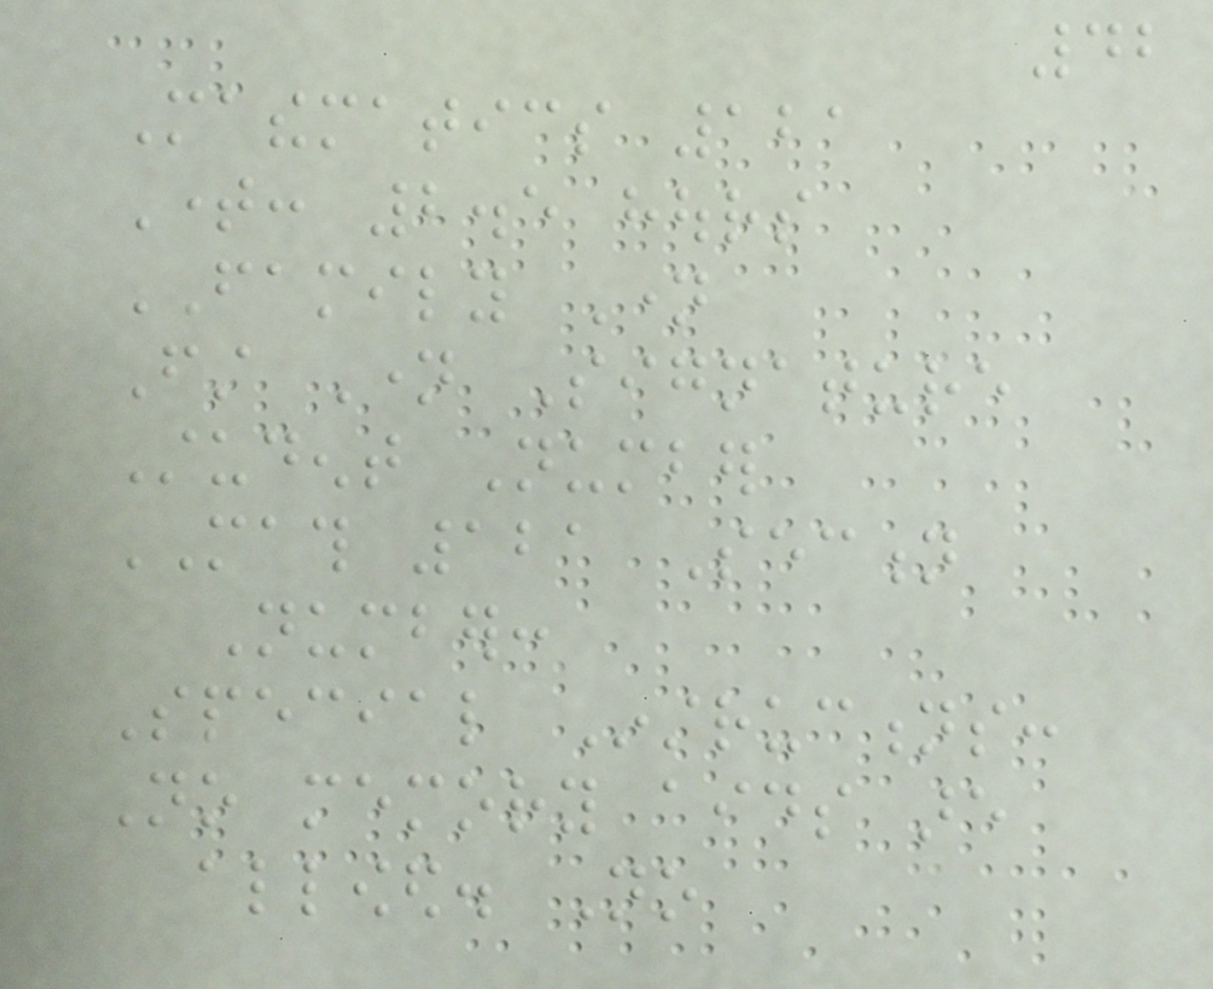42
Mathematics 121
Time: 2.5 hours
FAMILY Name
First Name Signature
Student Number
MATH 121 Section
Number:
Special Instructions:
No memory aids are
allowed. No
